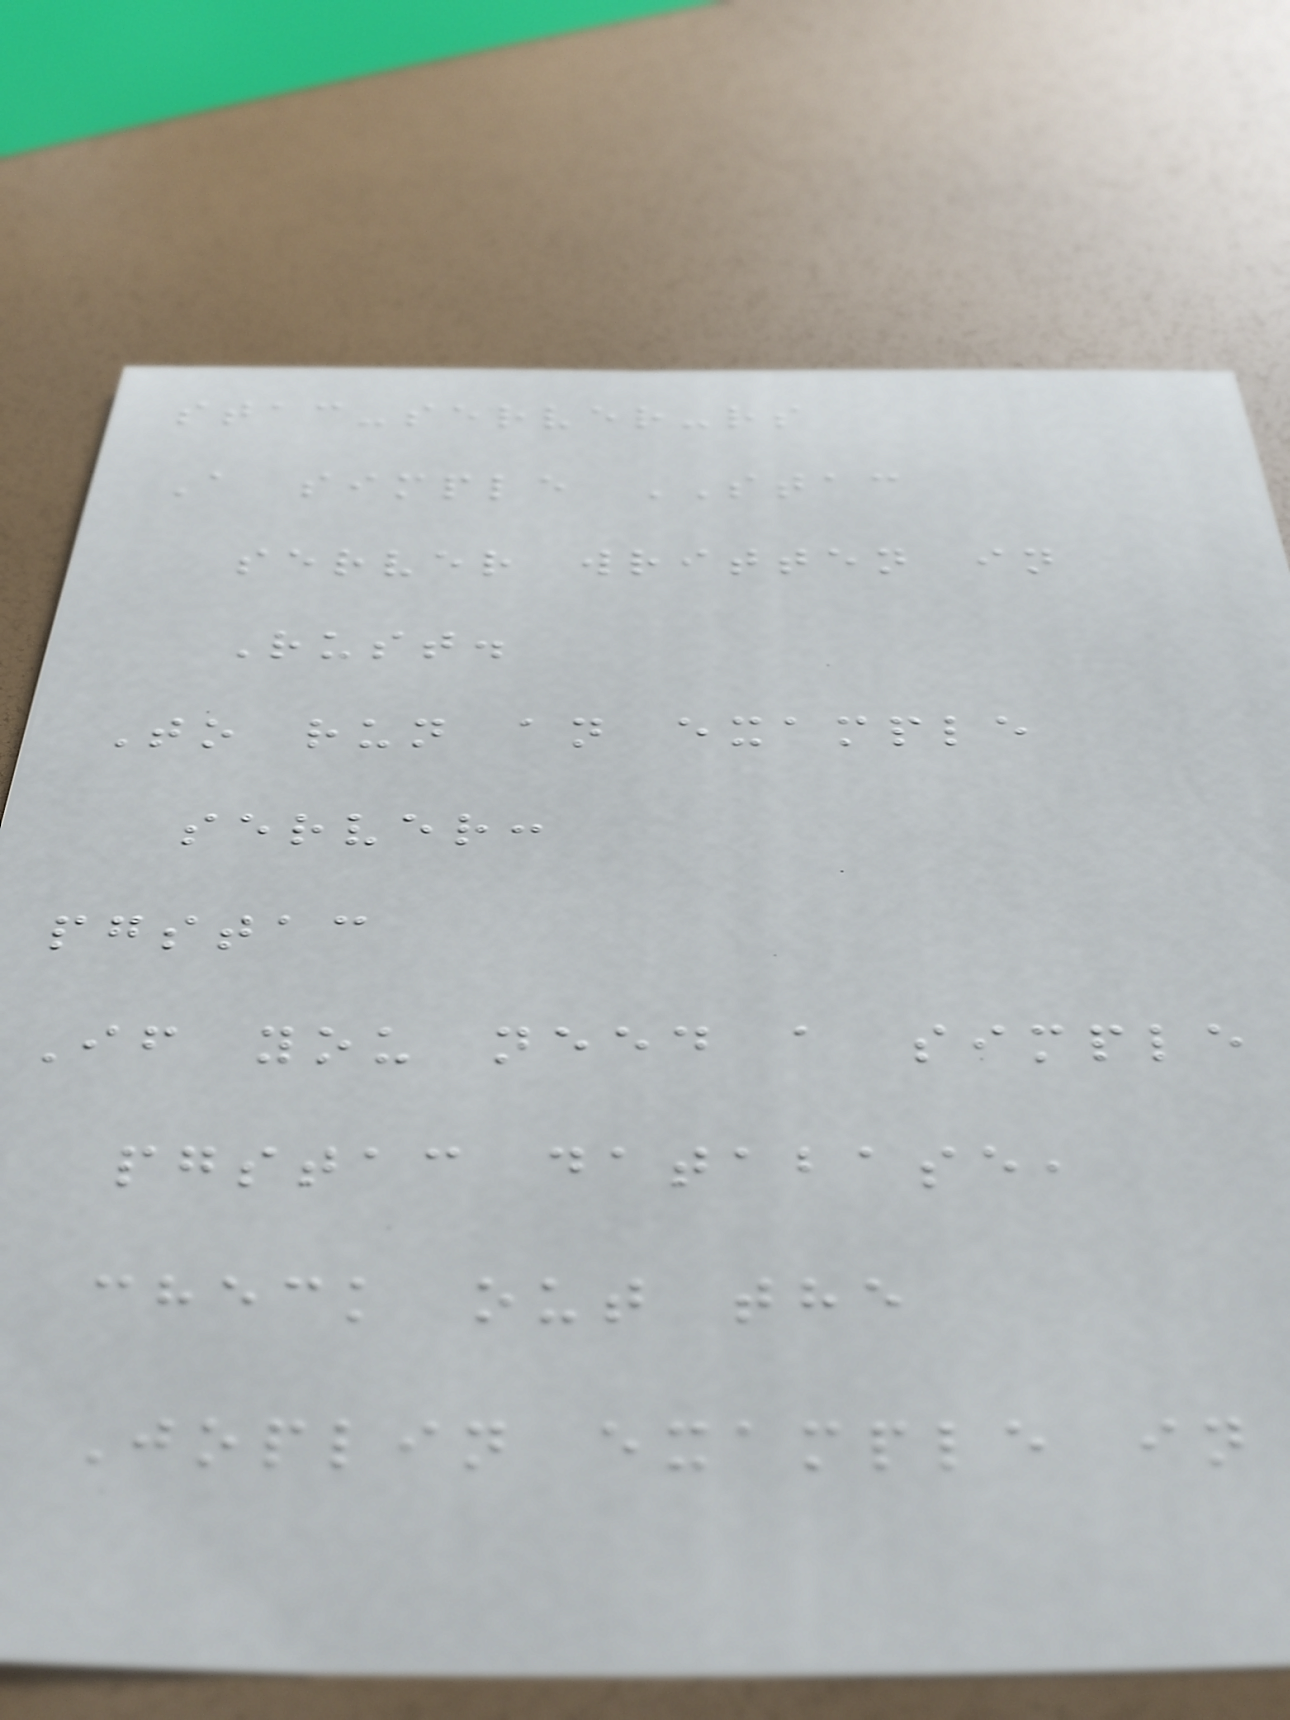stac-server-rs
A simple STAC
server written in
Rust.
To run an example
server:
pgstac
If you need a simple
pgstac database,
check out the
Joplin example in
